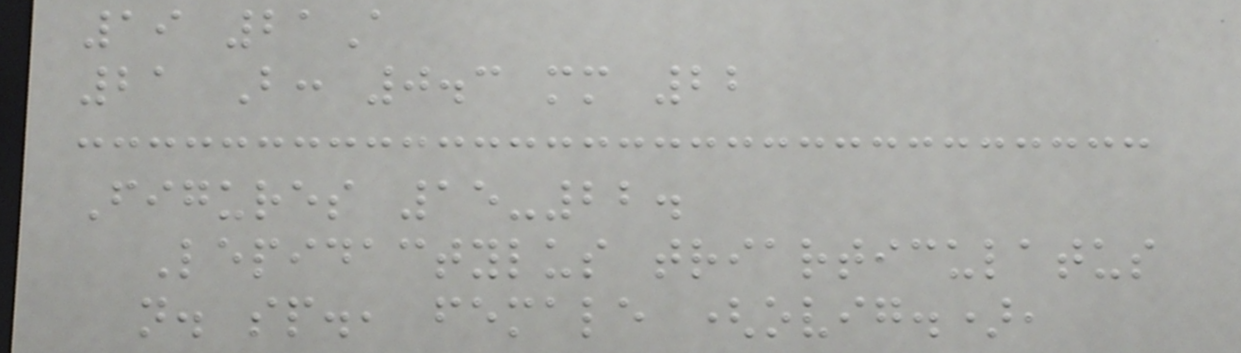19 21A
21 B: 0.3 mm 22
Figures 15-22.
Lepidactylus triarticulatus
n. sp., female (ovig.),
